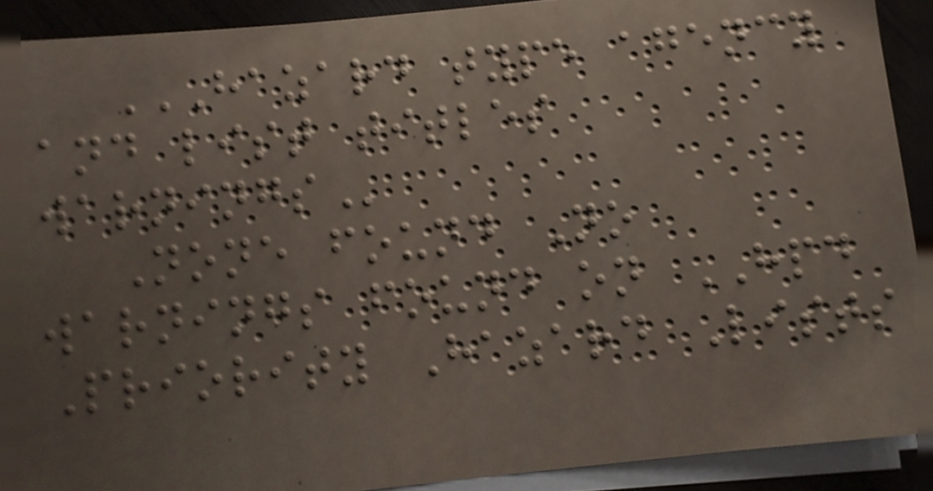HAZARD TYPE AGENCY
AND LIST TITLES
WARNINGS
None found No
warnings found on HPD
Priority Hazard Lists
